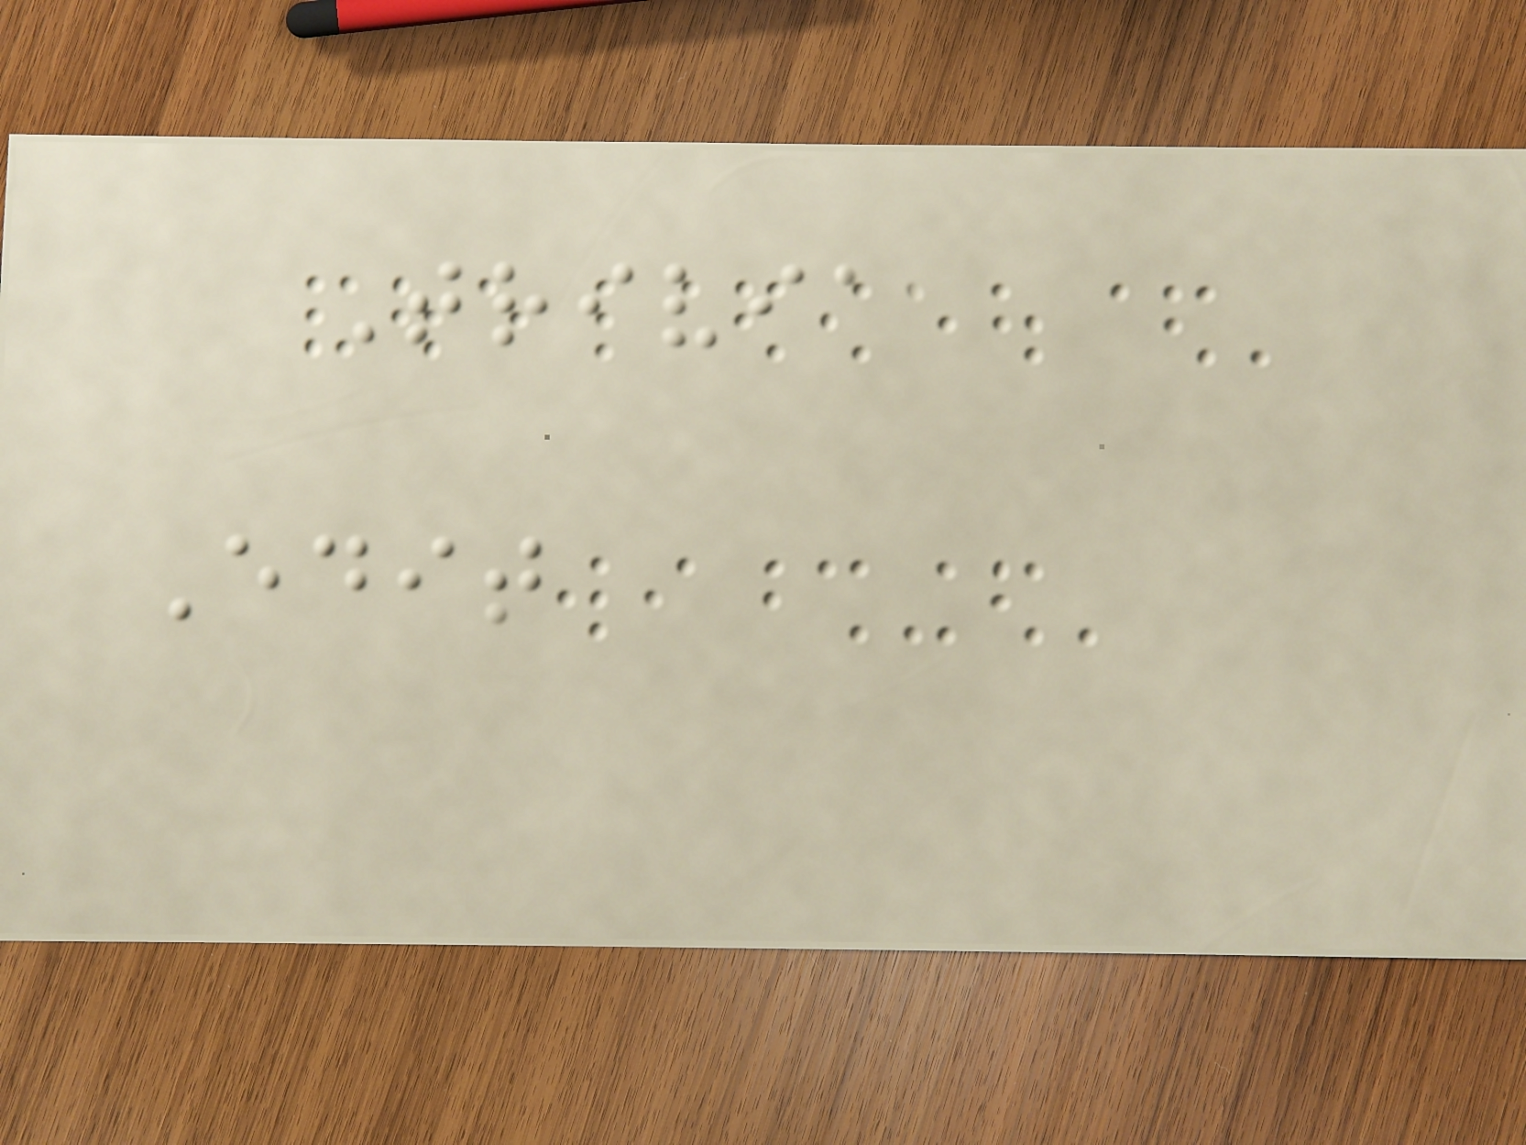Trivia
Edit
